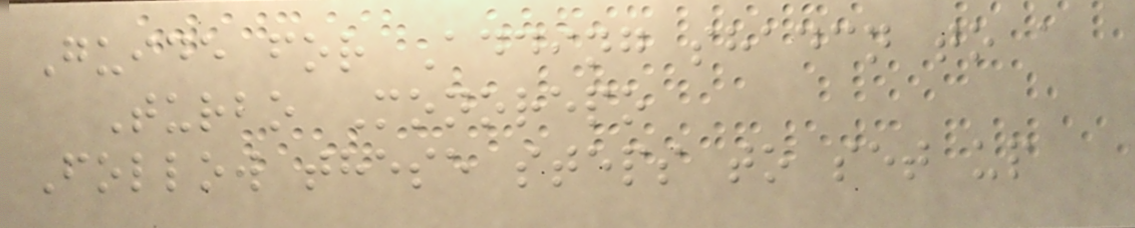Guide for Adding shadcn to a
Turbo Monorepo
Follow these steps to set up
